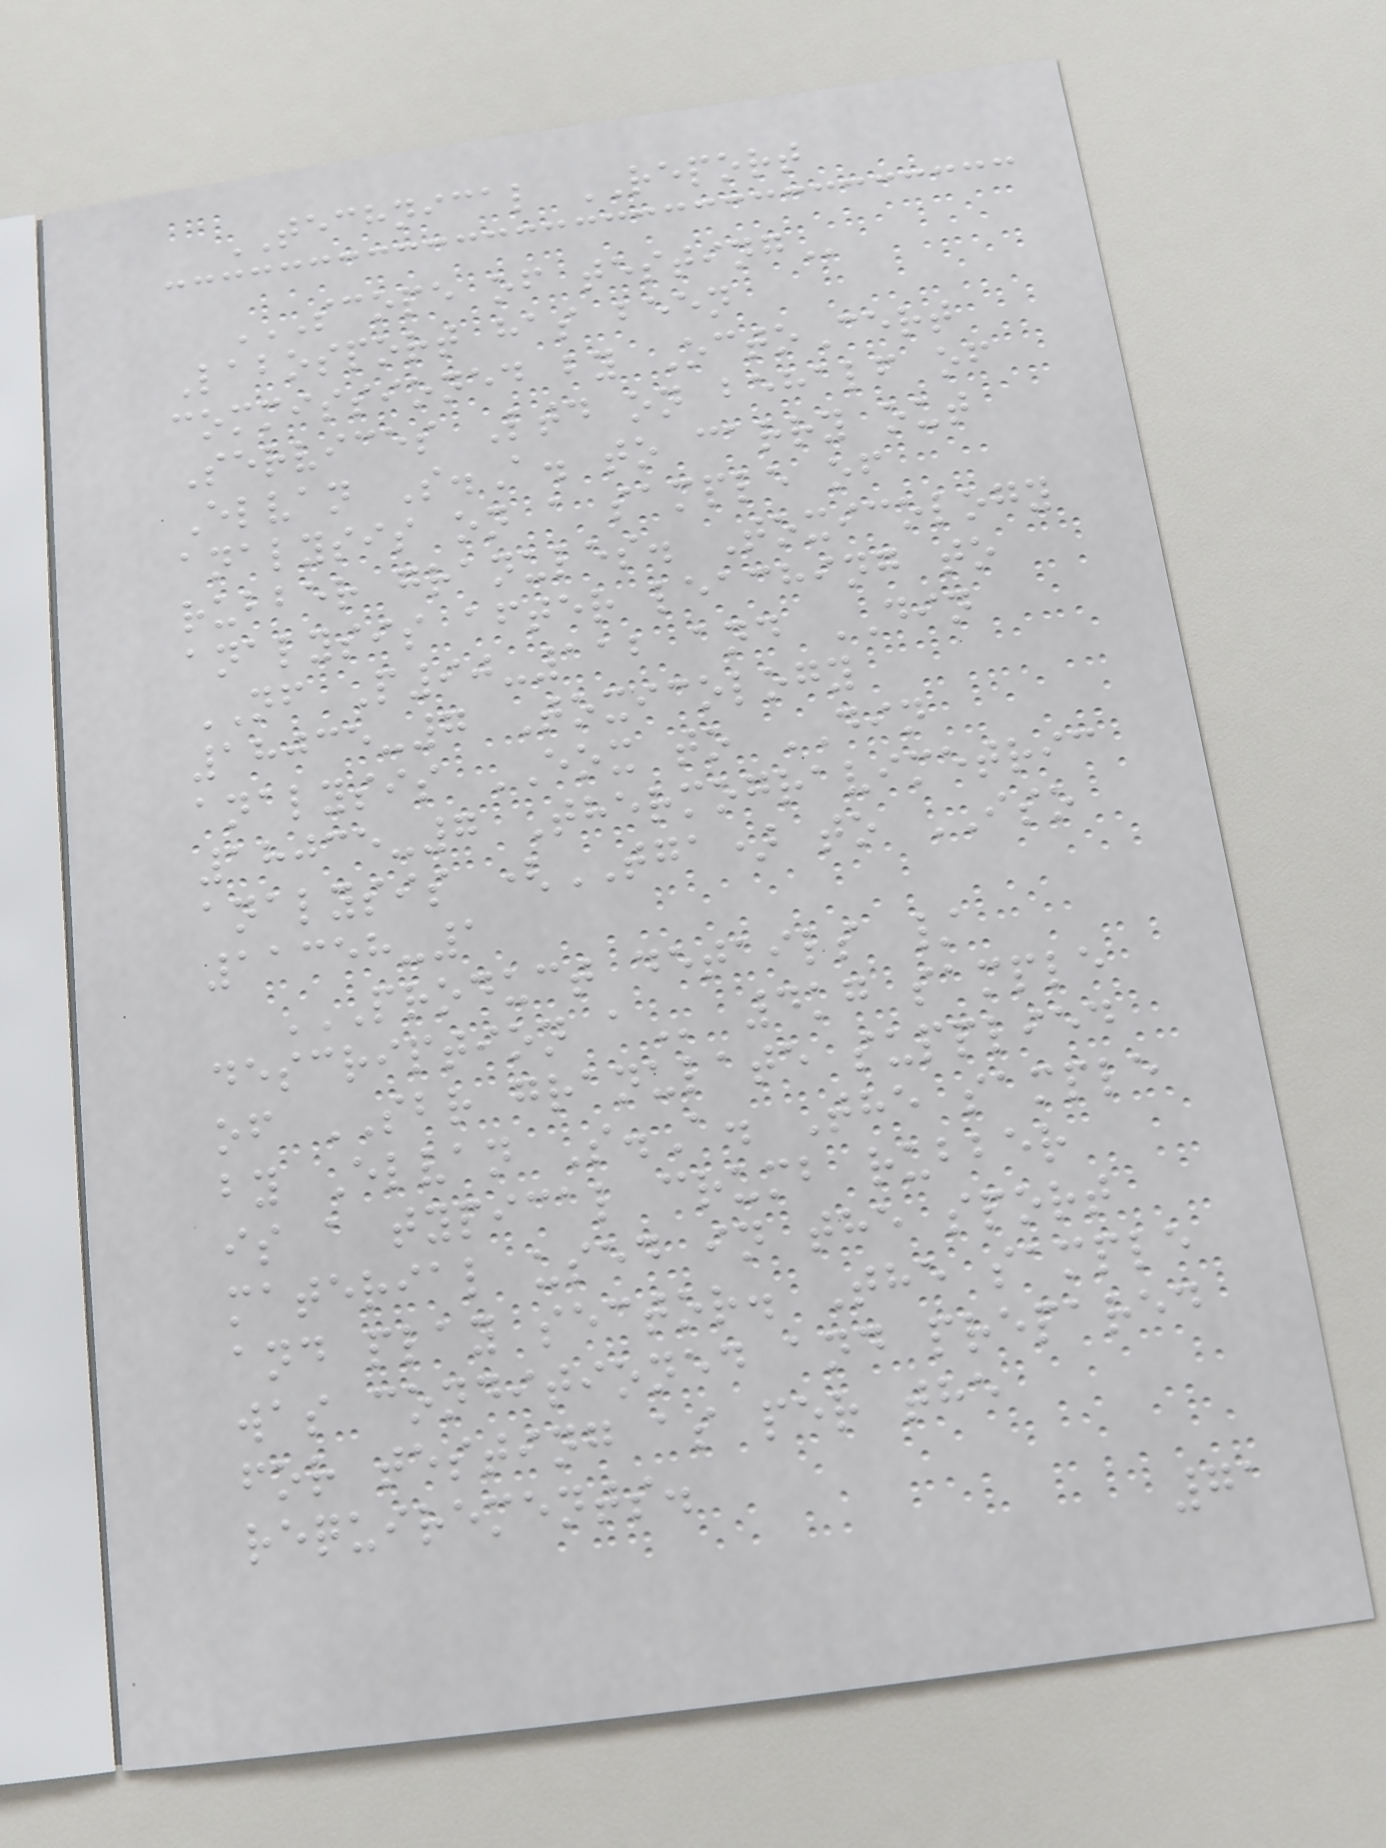TECHNICAL REPORT
SCOPE OF TESTING
Labosport has been
commissioned by OctoCert
Services Ltd on behalf of
Elvan S.A. to carry out
analysis on a sample of
rubber granules. Toxicology
analysis after leaching to
NF P90-112 and DIN
18035-7 Toxicology
analysis EOX to DIN
18035-7 Thermogravimetric
analysis (TGA) to ISO
11358-1
PRODUCT DETAILS /
DESCRIPTION A 4kg sample
of SBR granulate supplied
by Elvan S.A. The sample
is a typical crumb rubber
material used in the sport
and play sector. The sample
was conditioned and prepared
for testing as per the
requirements.
71
